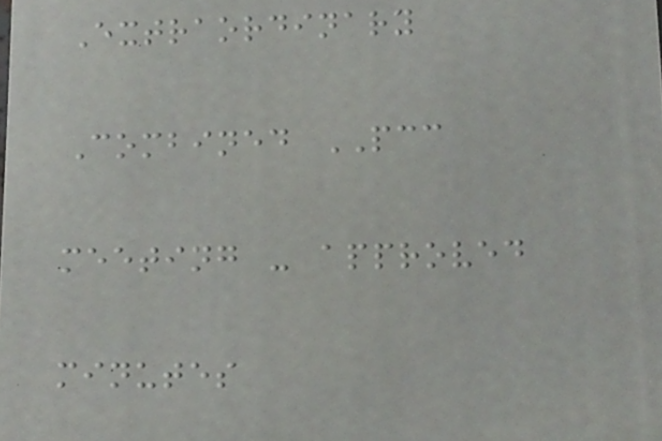Extraordinary
Combined PCC
meeting - approved
minutes
